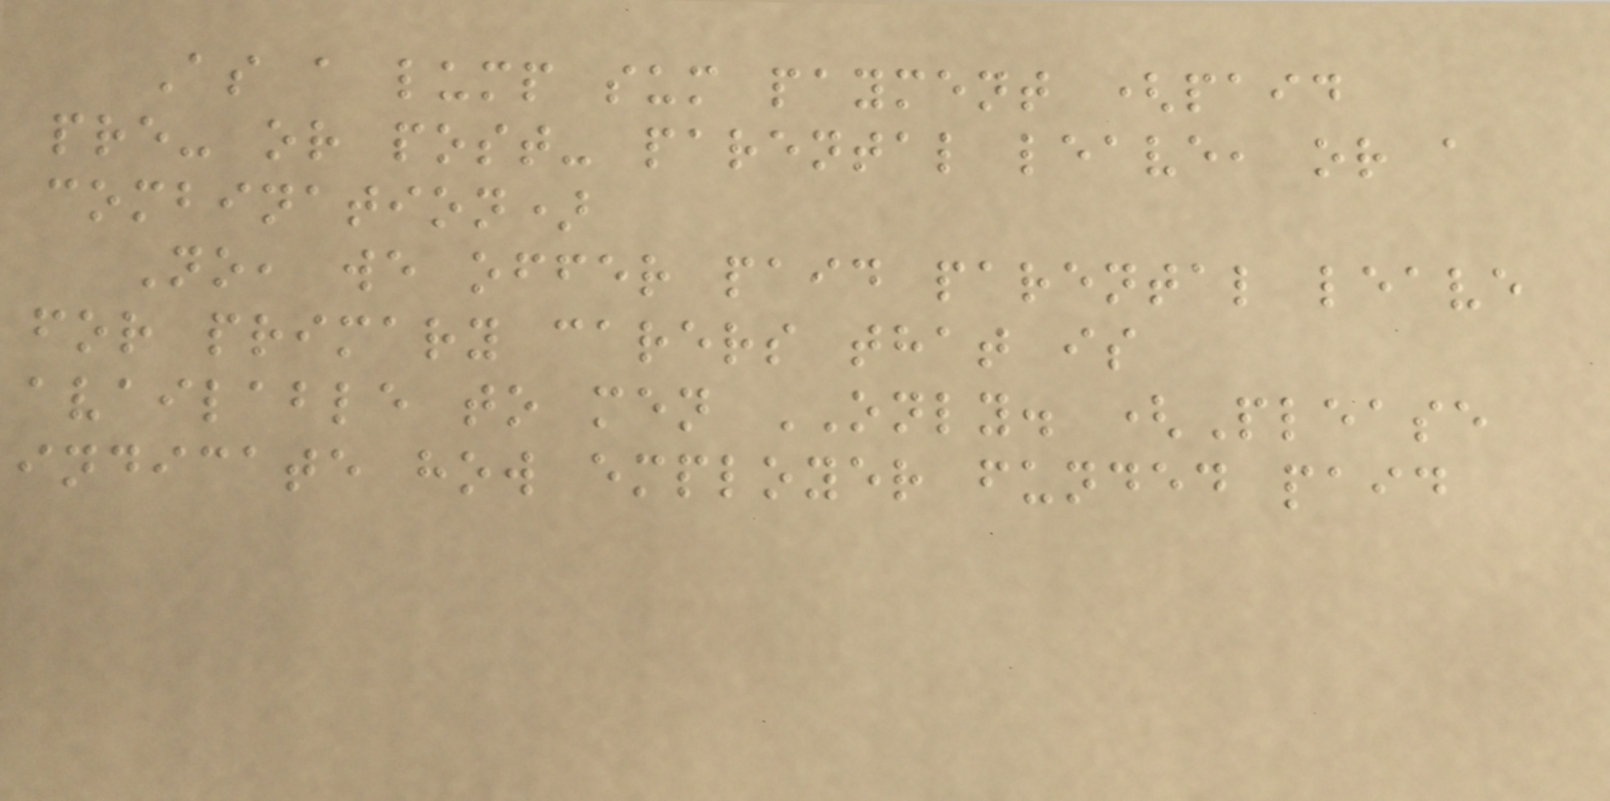As a lump sum payment (paid
pre- or post- parental leave, or a
combination)
No, we offer paid parental leave
for primary carers that is
available to men ONLY. (Please
indicate how employer funded paid
